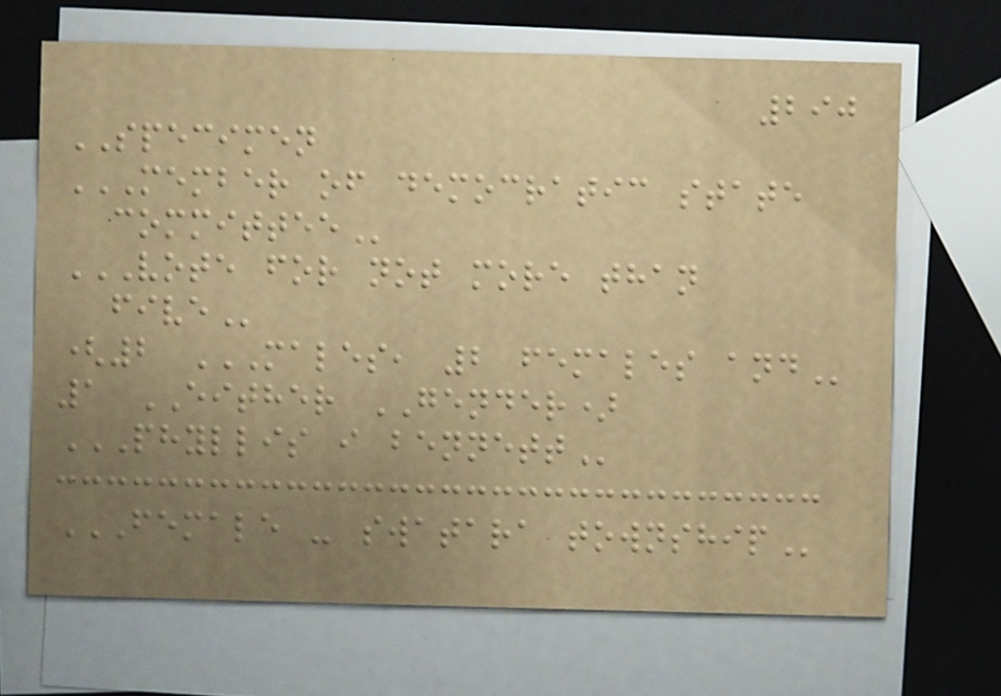290
SPECIMEN
MEMBER OF DEMOCRATIC STATE
COMMITTEE
VOTE FOR NOT MORE THAN
FIVE
(2 MALES, 2 FEMALES AND
1 EITHER GENDER)
PHYLLIS I BENNETT
FEMALE - SWATARA TOWNSHIP
